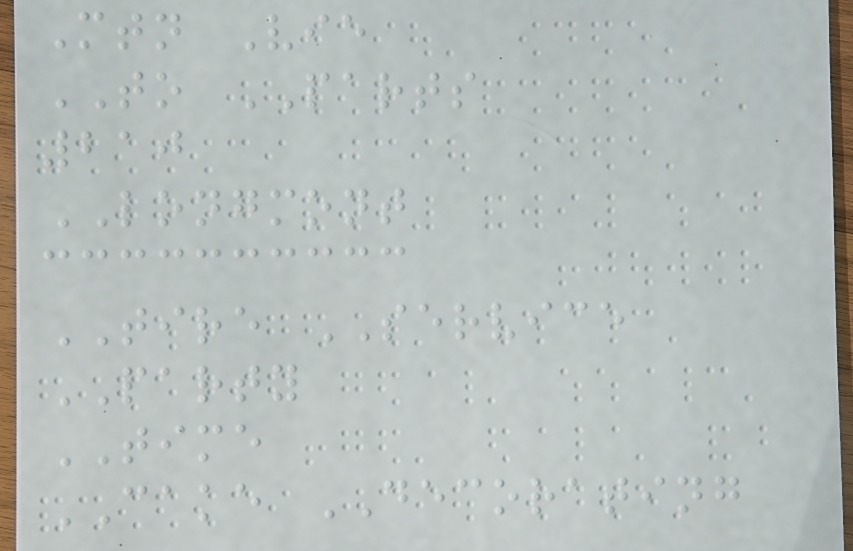Mtn Vie
TO PARTS
210
LONGMONT
TIRE SERVICE
PARTY
TIME
CAKE DECORATING
